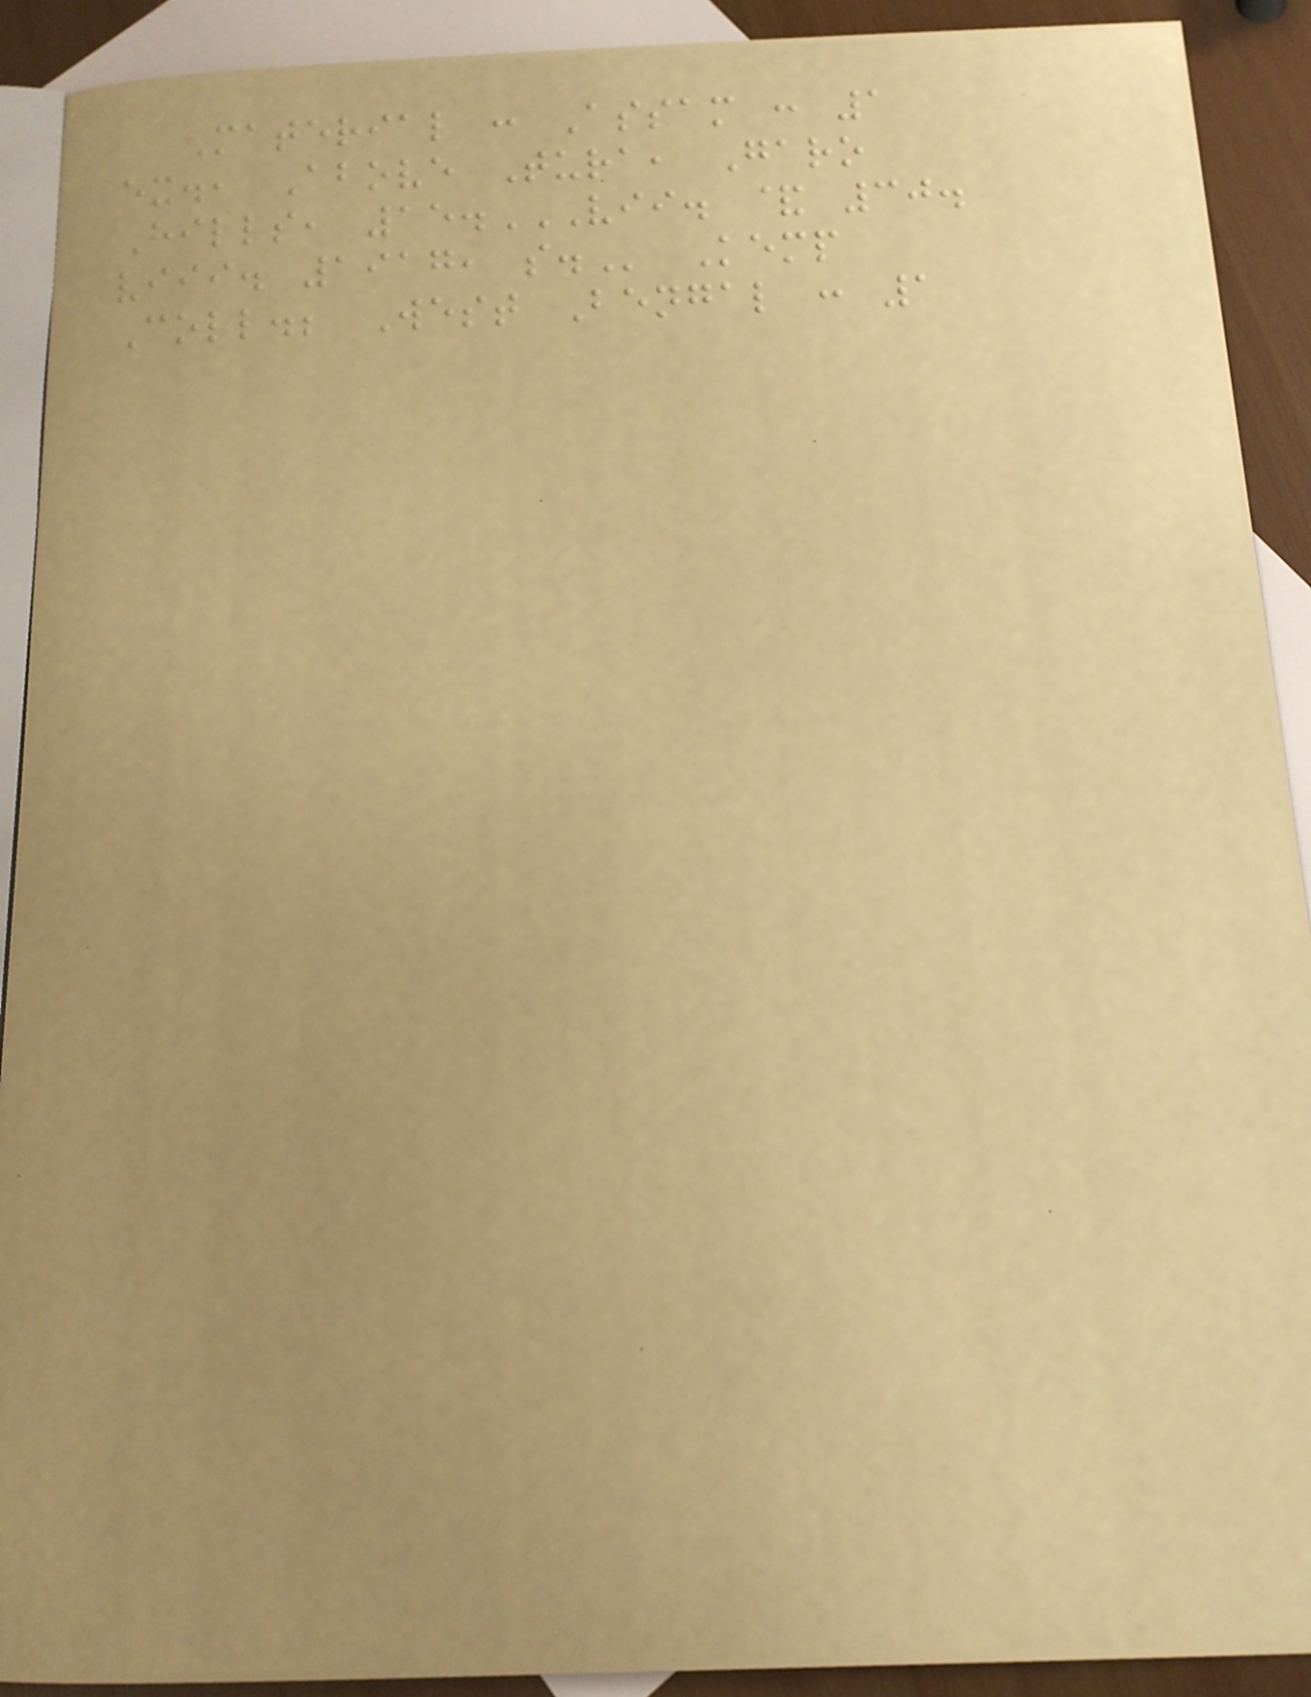Material : Assam : 1
ex., Above Tura, Garo
Hills, 15.VII. & 30.
VIII. 1917, S. Kemp
Coll.; West Bengal : 1
